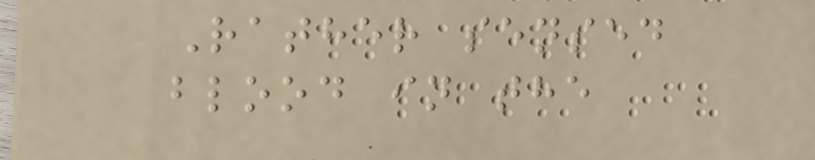Rather sensed
blood in the
